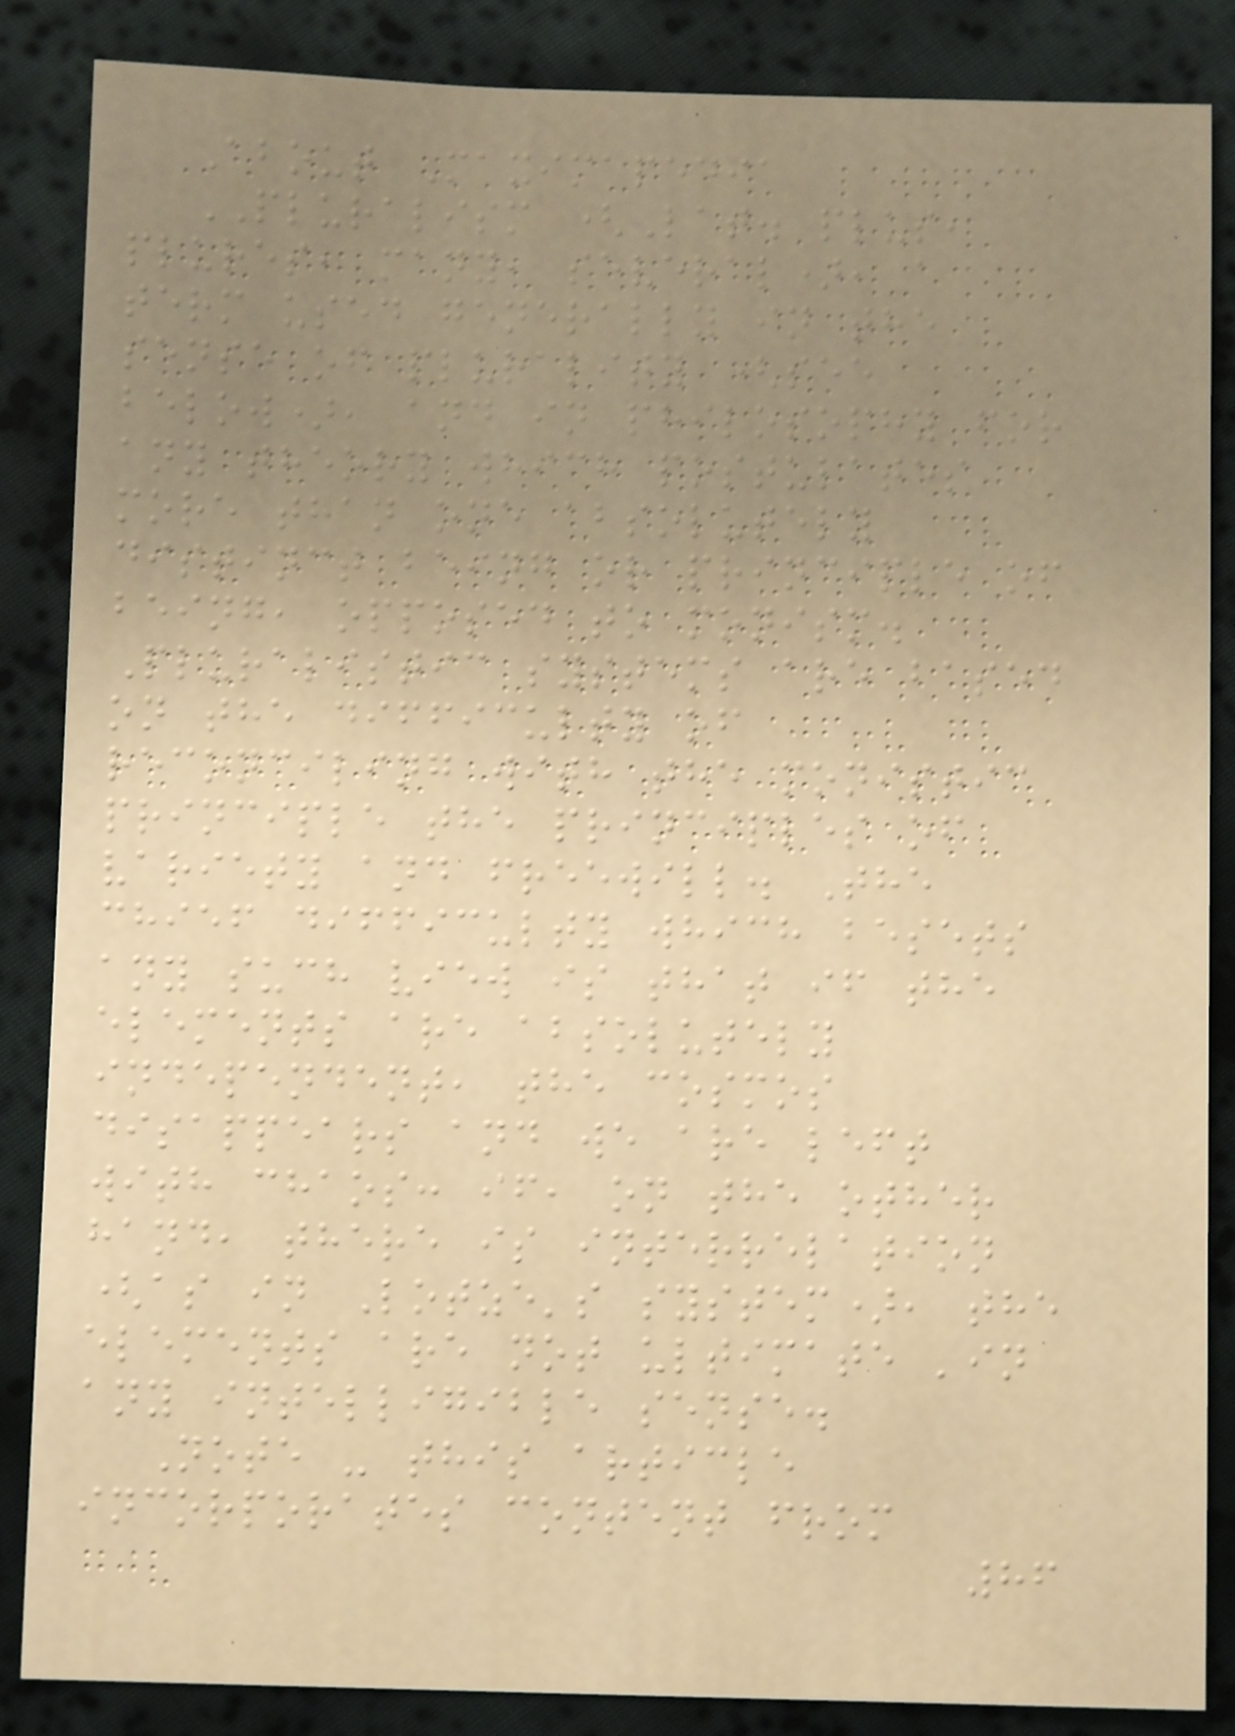About Maximapedia
PLURALISM (Lat. plus,
plures, many, several), a
term used generally in the
sense of plurality (see
below), and in philosophy for
any theory which postulates
more than one absolutely
distinct being or principle of
being, opposed to monism.
Pluralistic systems are based
on the difficulty of
reconciling with the monistic
principle the principles of
variety and freewill. The
chief difficulty which besets
any such view is that if the
elements are absolutely
independent, the cosmos
disappears and we are left
with chaos: if, on the other
hand, there is interrelation
(as in Lotze's system), the
elements are not ultimate 'in
any intelligible sense.
Note - this article
incorporates content from
86
